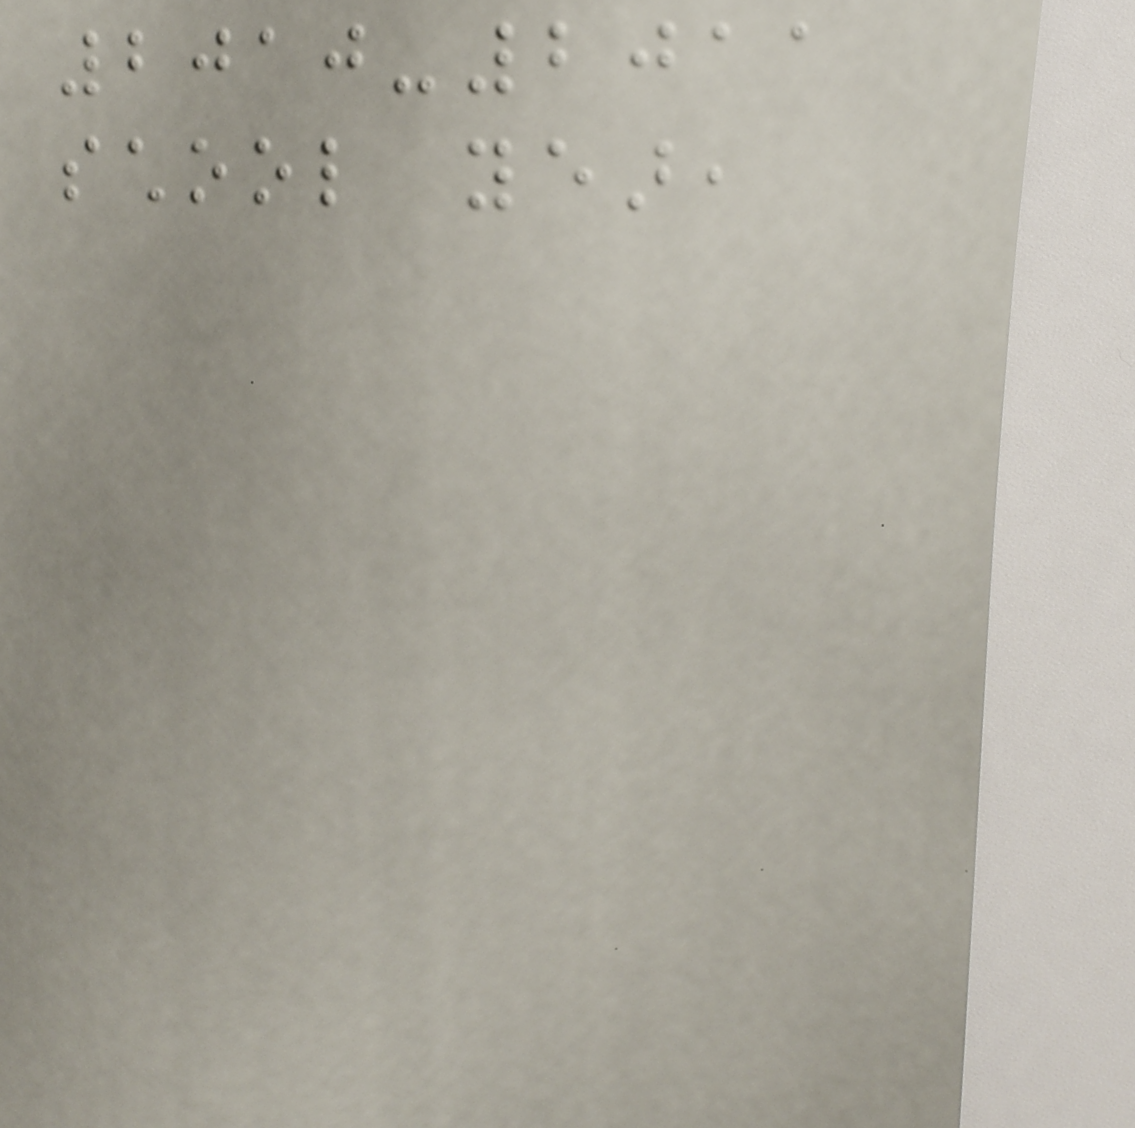2010-2011
school year,
